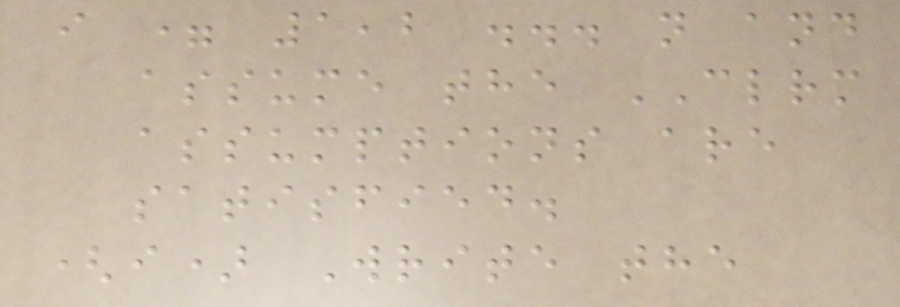i = 1,2 ... n and
assume the CLRM
assumptions are
satisfied.
(i) Write the
